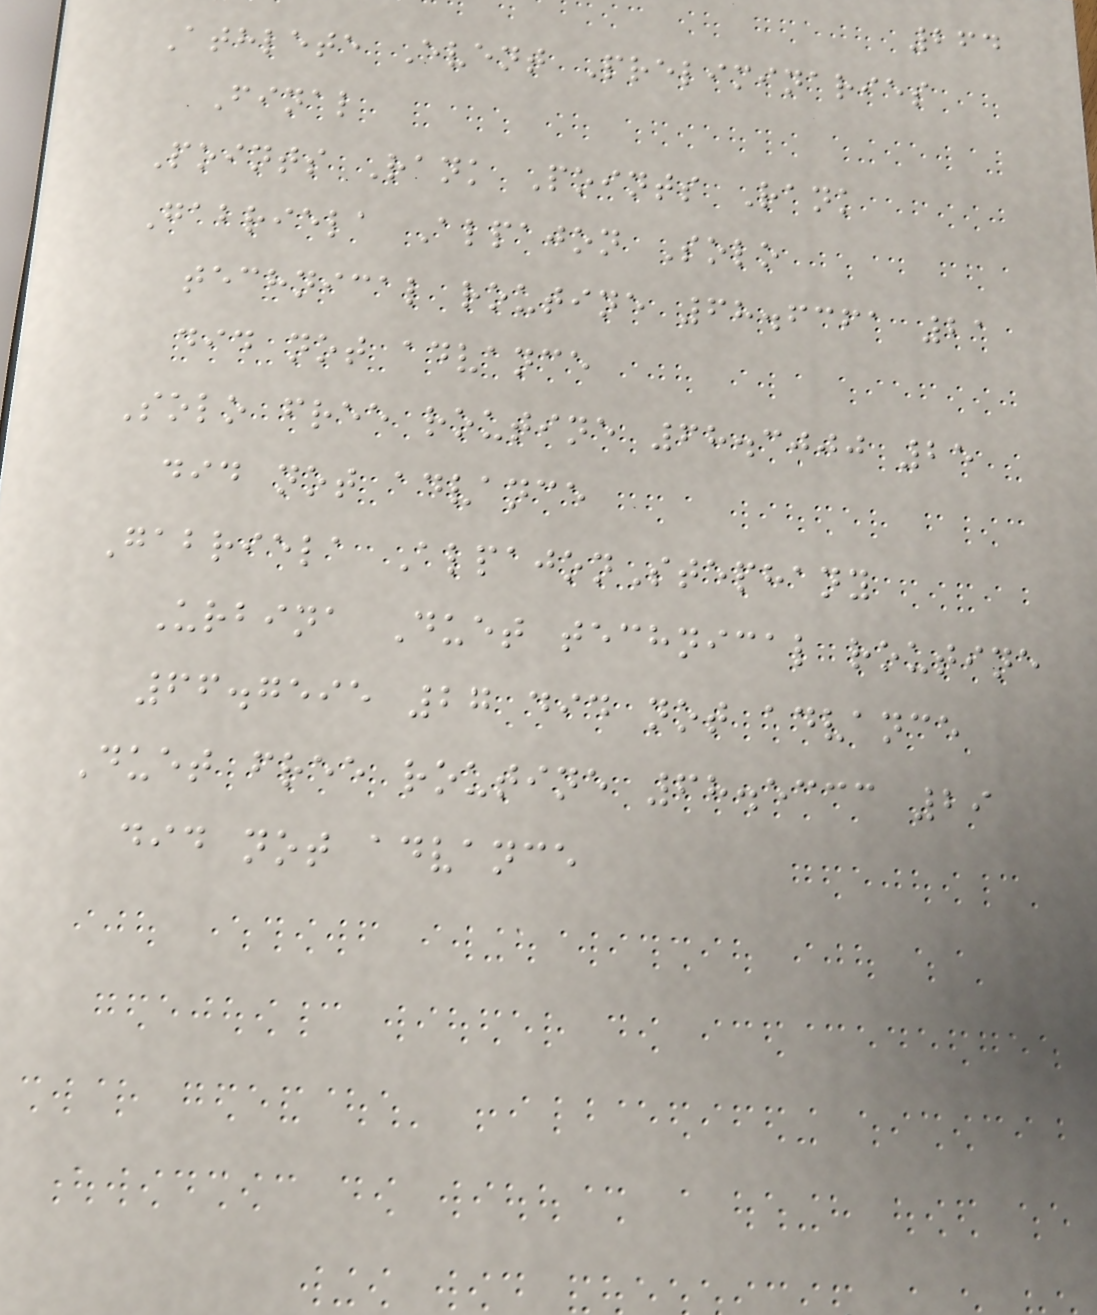264
Athlete Event Preliminaries
Final
Points Rank Points Rank
Gabriela Alpajon Solo
technical routine 68.6361 21
did not advance
Solo free routine 68.3000 25
did not advance
Gabriela AlpajonStephany
Urbina Duet technical routine
66.7595 27 did not advance
Duet free routine 68.5333 29
did not advance
